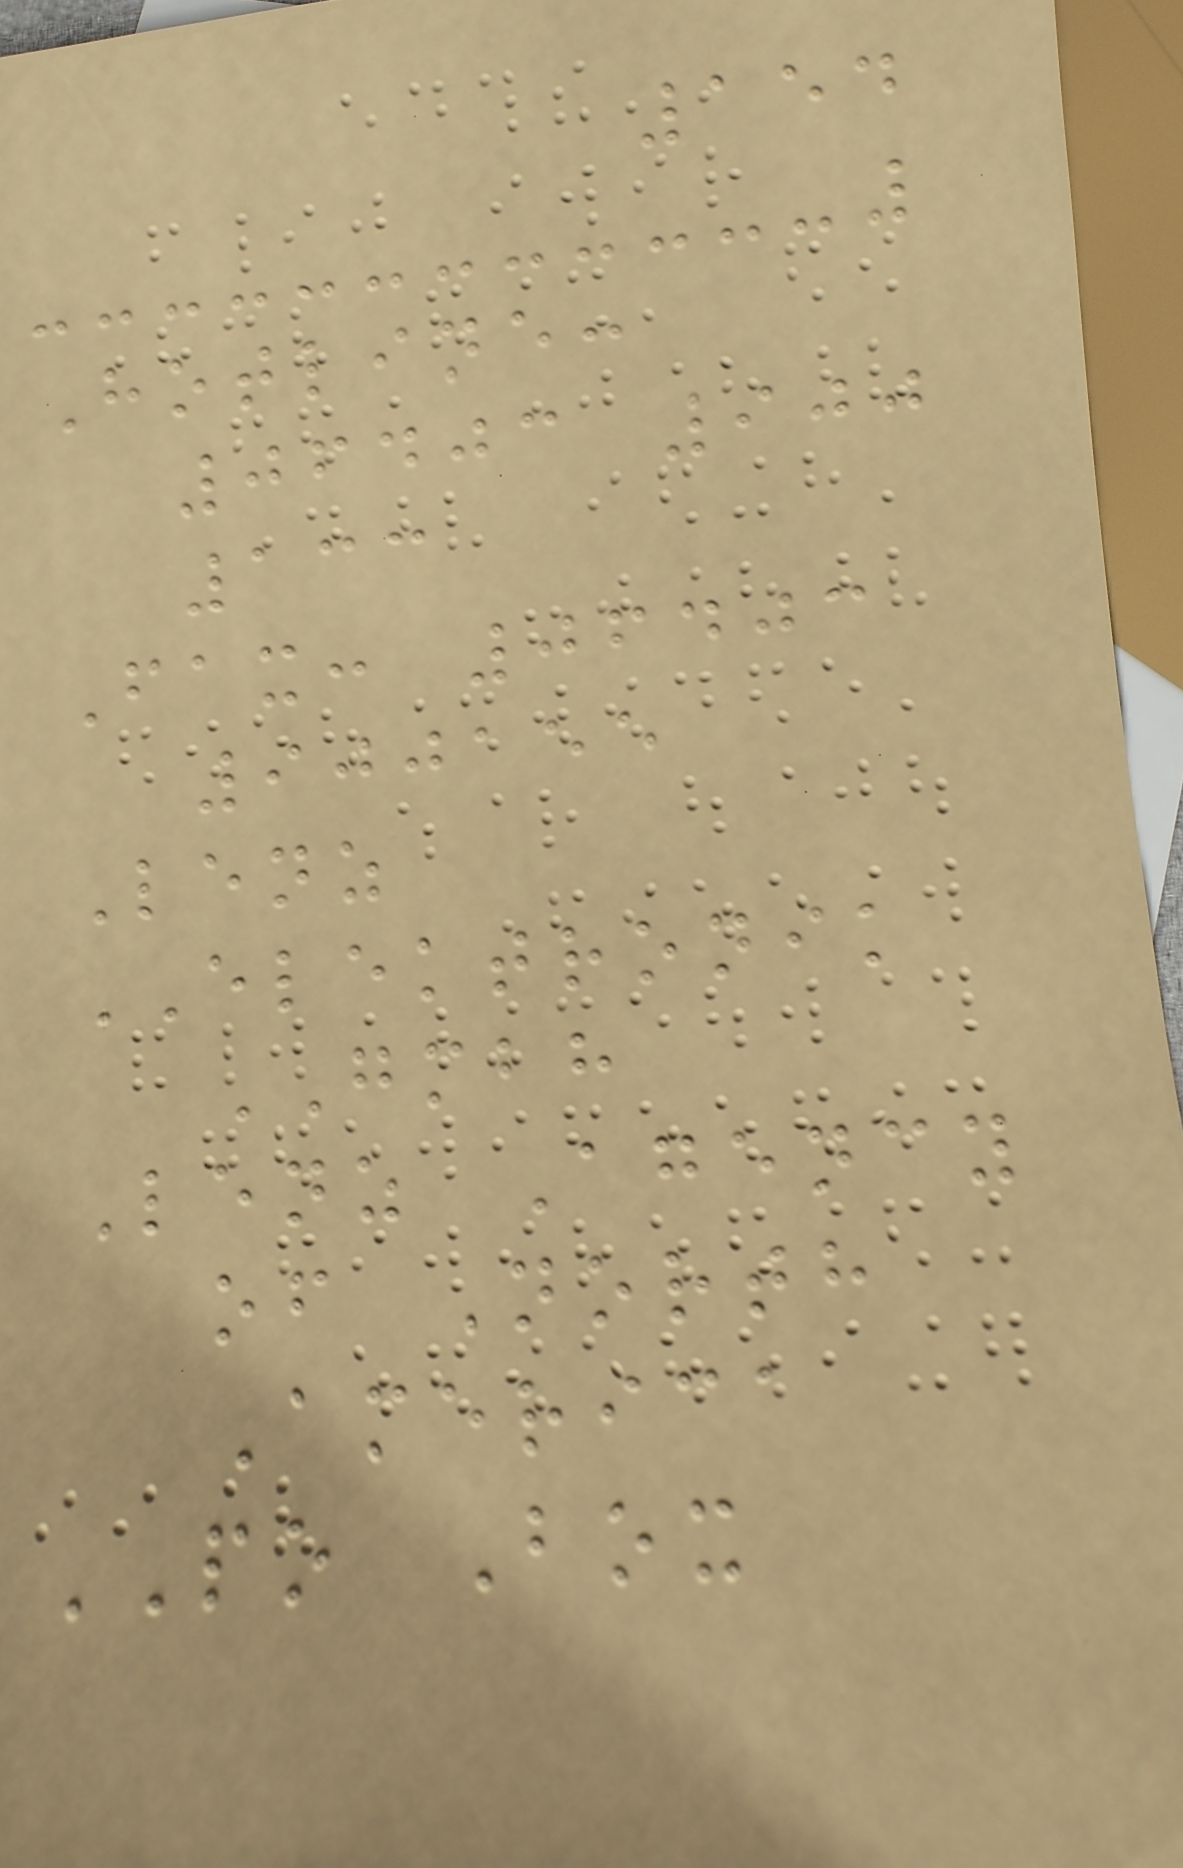154
Hotline:
06403 900
133
Fax: 06403
900155
Lenz
ELEKTRONIK
GMBH
Lenz Agency
of North
America
PO Box
